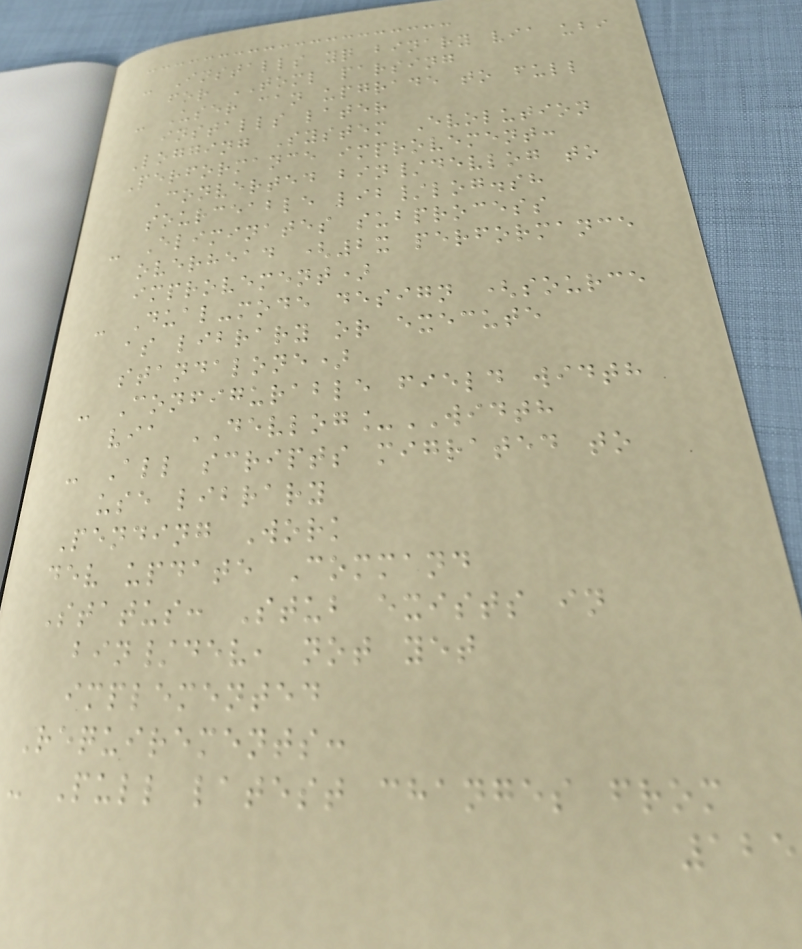- Installs yq binary via ubi
for TOML parsing
- User can upgrade to full
installs later
Logging System Evolution
Performance improvement:
Converted bin/devlog to
sourceable lib/log.sh
- Eliminates subprocess
overhead (2x performance
improvement)
- Dual-mode design (source
as library or execute
standalone)
- Configurable field width
via DEVLOG_WIDTH
- All scripts migrated to
use library
Pending Work
dev update Command
Status: Stub exists in
bin/dev, not yet
implemented
Requirements:
- Pull latest changes from
125
